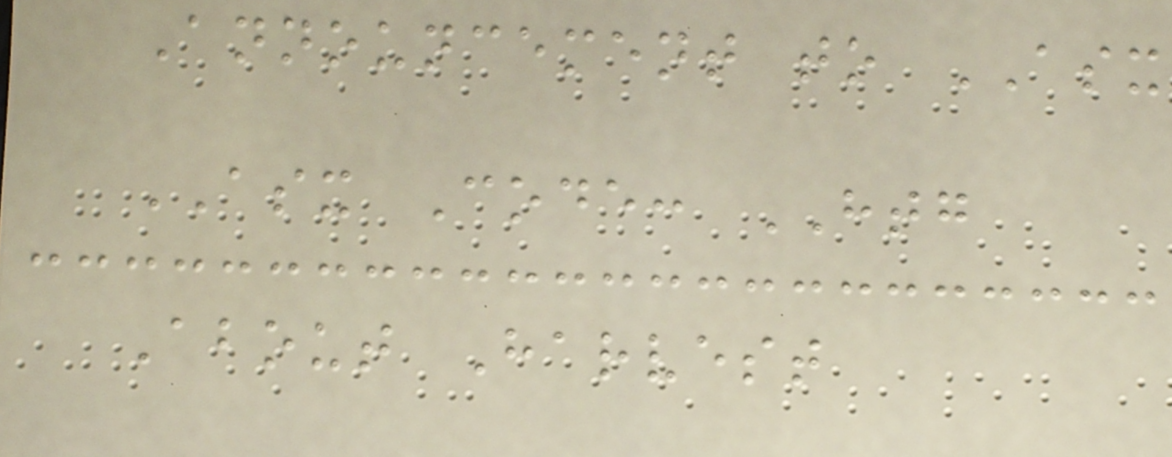Announcement to ASX
ASX Code: HTG
About Harvest
